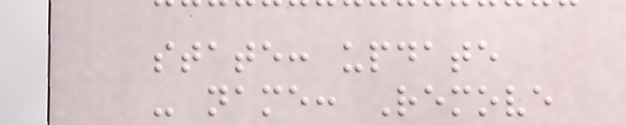state: update
- name: Remove
